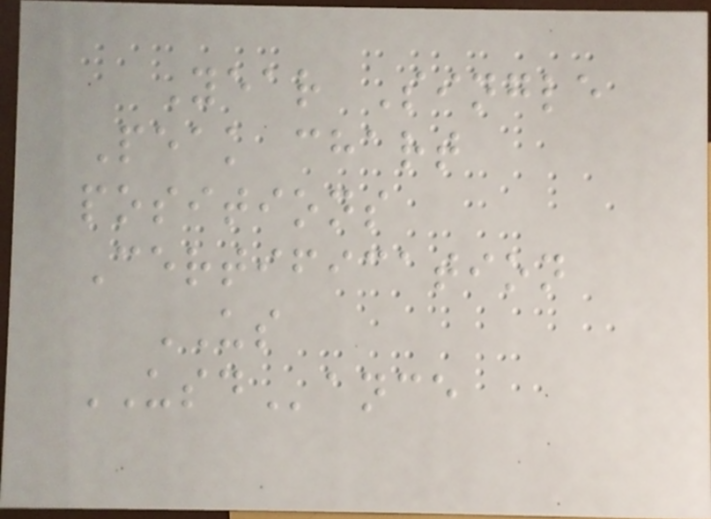Year Single
Peak chart
positions
Certification
US
USDance
